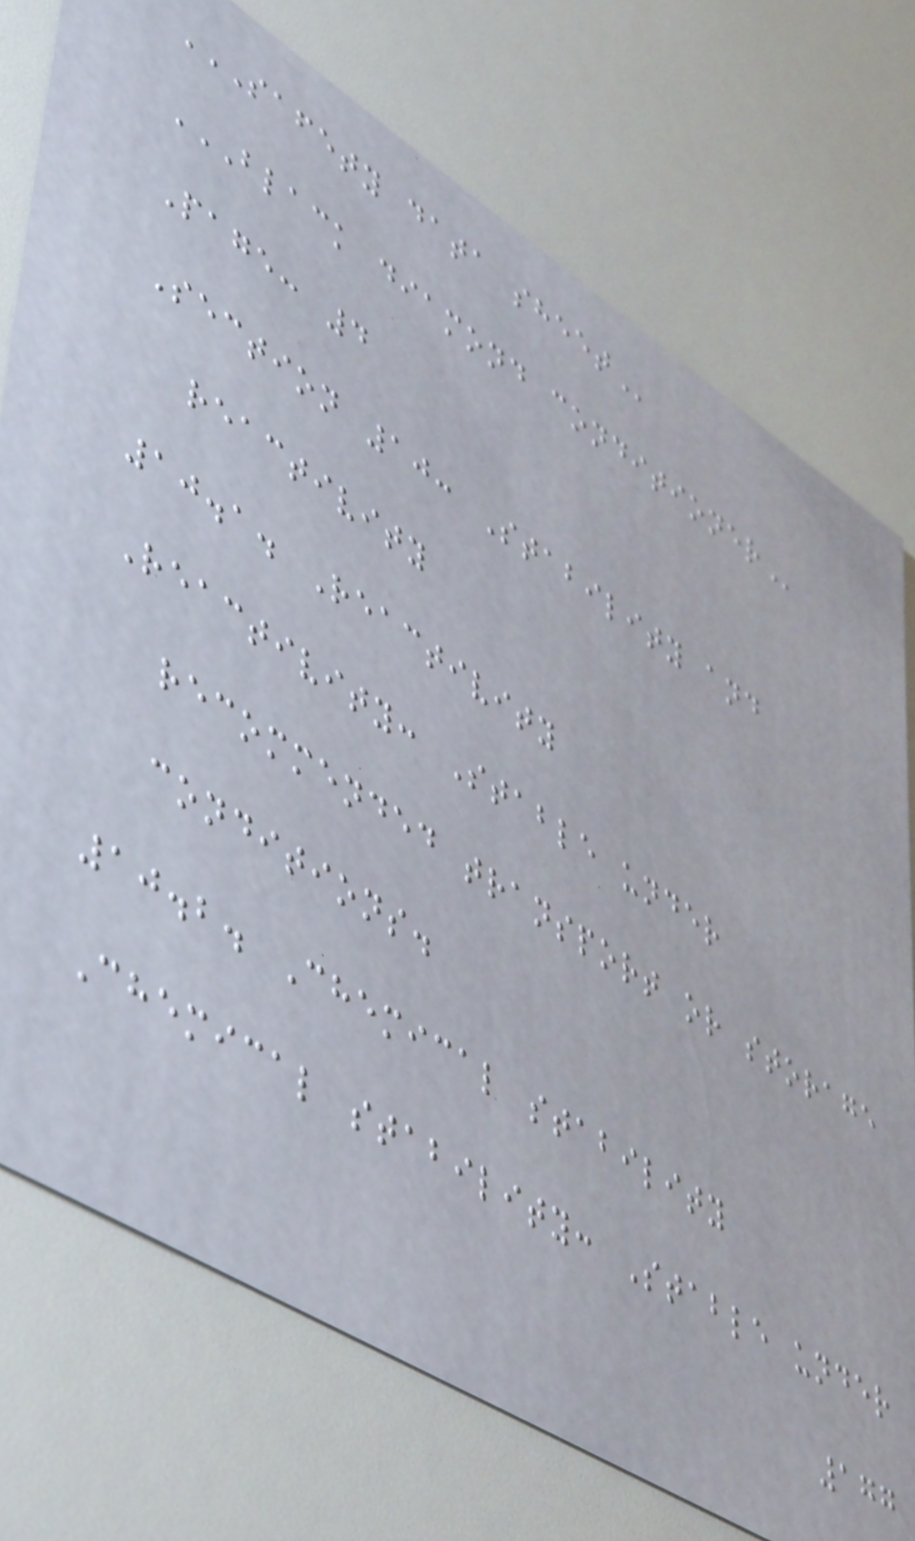SAFETY DATA SHEET
BLACK DIAMOND CONDITIONER
Page: 4
Section 10: Stability and
reactivity
10.1. Reactivity
Reactivity: Stable under
recommended transport or storage
conditions.
10.2. Chemical stability
Chemical stability: Stable under
177
